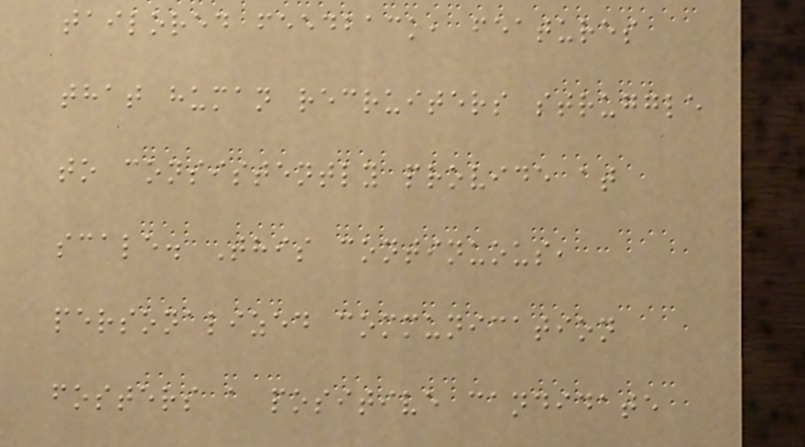tailored feedback, features
that human recruiters struggle
to consistently provide at
scale. This continuous,
personalized communication
fosters a positive candidate
